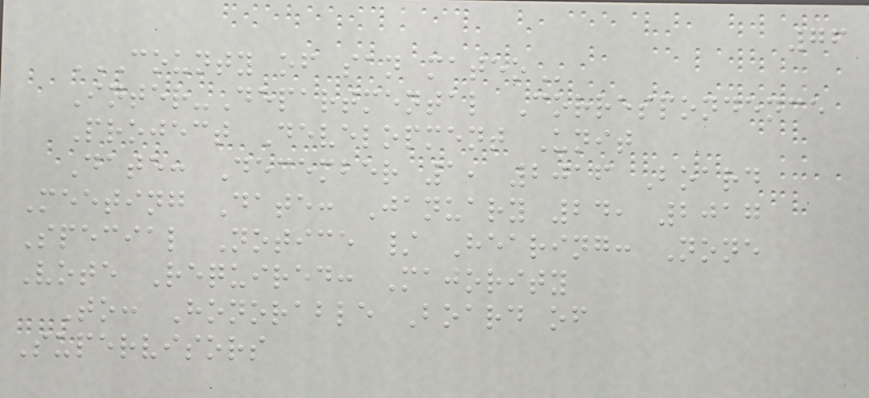76
COUNTY OF SAN MATEO
Inter-Departmental Correspondence
Project Development Unit
Date: December 1, 2016 Board
Meeting Date: January 24, 2017
Special Notice / Hearing: None
Vote Required: Majority
To: Honorable Board of
Supervisors
